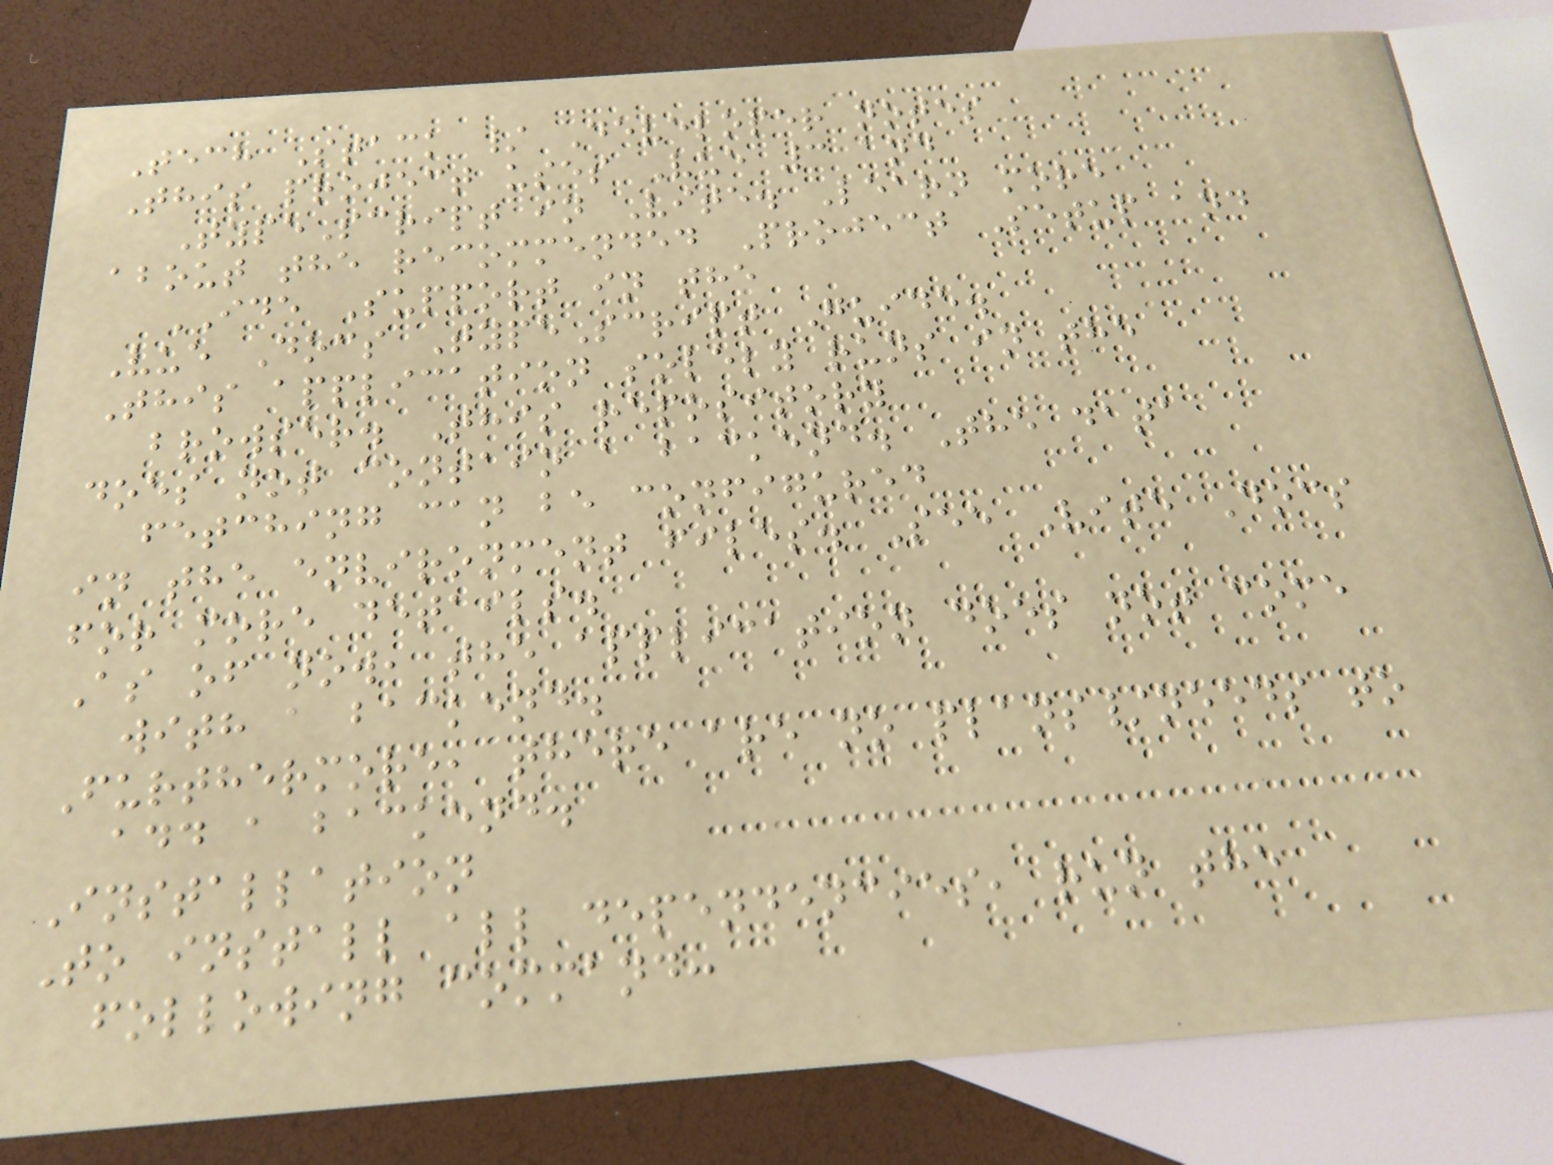Tech Stack / Developer notes
This project uses Vue 3 and
TypeScript in Vite. Learn more
about the recommended Project Setup and
IDE Support in the
Vue Docs TypeScript Guide.
This application solely runs in the
browser. This repository
does not contain a backend. The data
fetching can be configured
in the environment files. See Vite Docs
for more details.
As of now, the application does not come
with a backend.
Furthermore, there are no plans/needs to
add a backend.
Installation
To install all dependencies, run the
following command:
